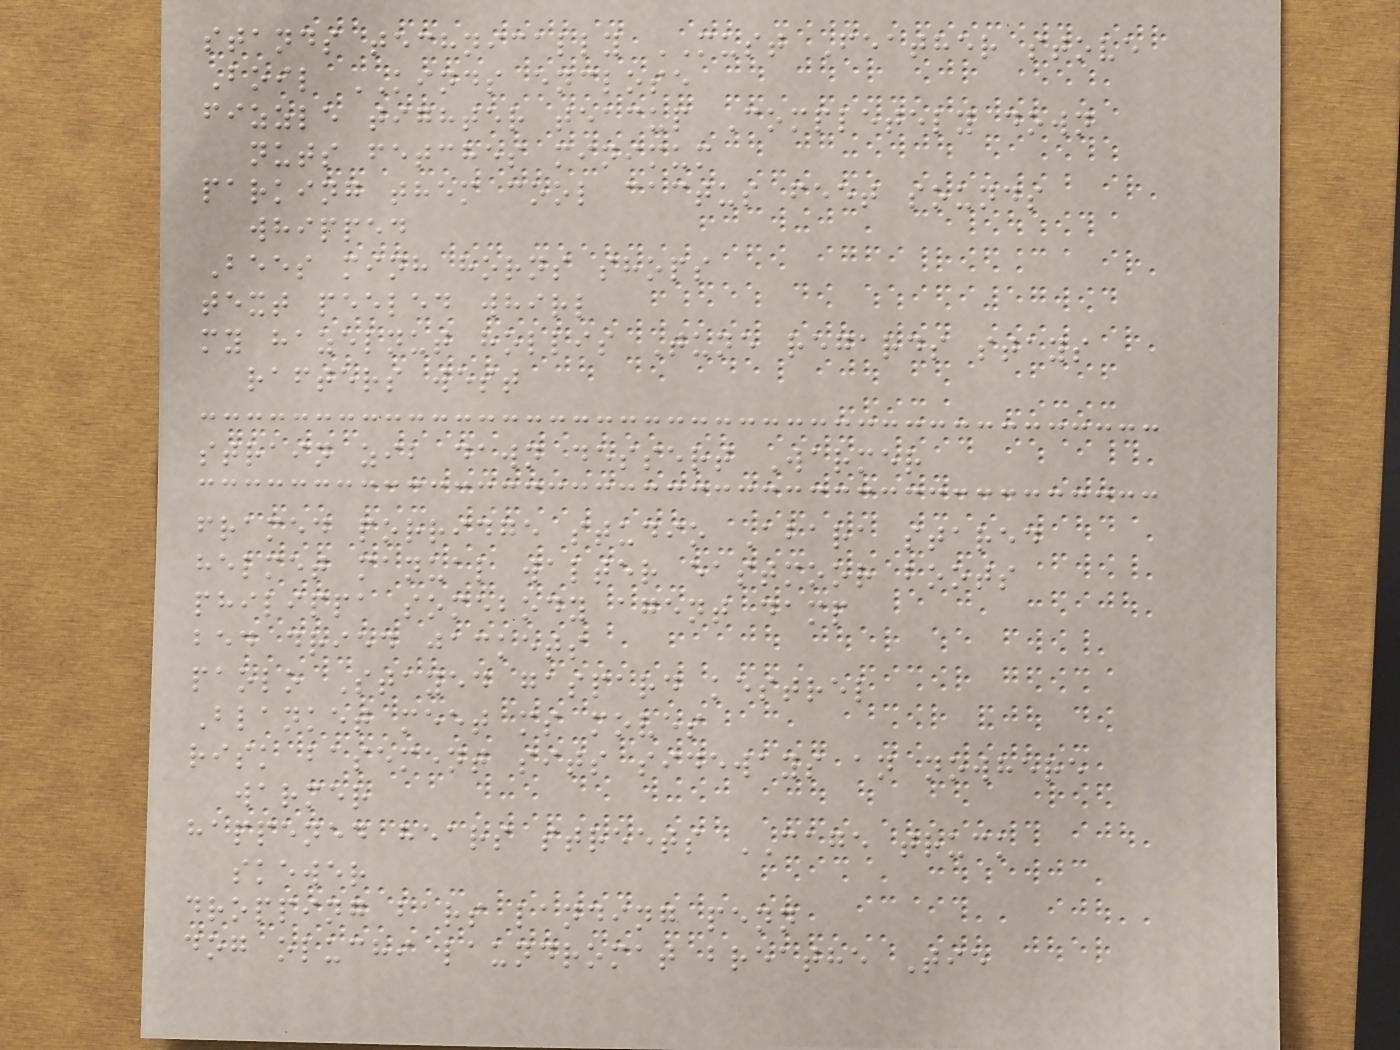stands technically MUST Feather stove
Boil KINDS enclose
fizzle tighter teacup Completely down
nuts fetches minimum
parking them cool cactus feet sounds
whipped
Bees minh horns shops
text peeled whirl
my hazelnut hollis Tune regards stays
rafters west
strain zib dawn dessert Warmer
framed porridge studio Abara stared
helmet manual walter eastmoor boots
philippa somebody agent damp
bed dried jackets
paolo Stayed gaspard kestrel
Blanket meet ms moves
risk basement sits sideways an nowhere
warmer
happened hears streets CAGE truck
skewer
dropping bars landing penn
dog oluchi laundromat breathe Tie
